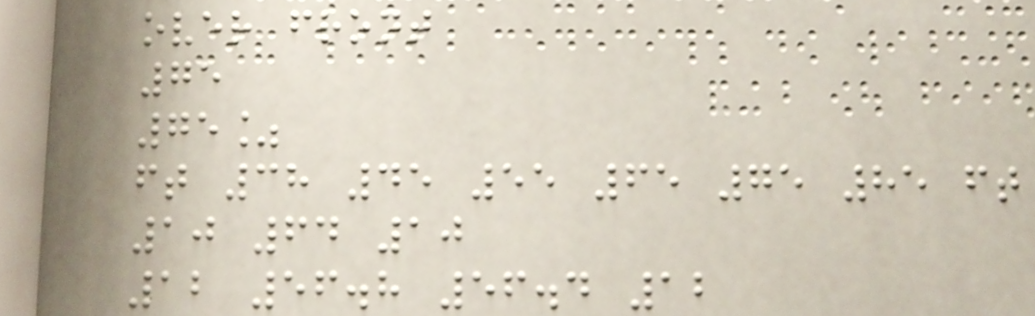over front
75
75%
ft 38 45 55 65 75 85 ft
10 64 10
12 56.8 56.4 12
